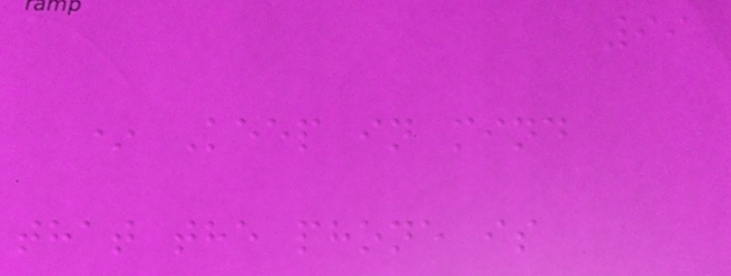99
* Keep in mind
that the phone is
